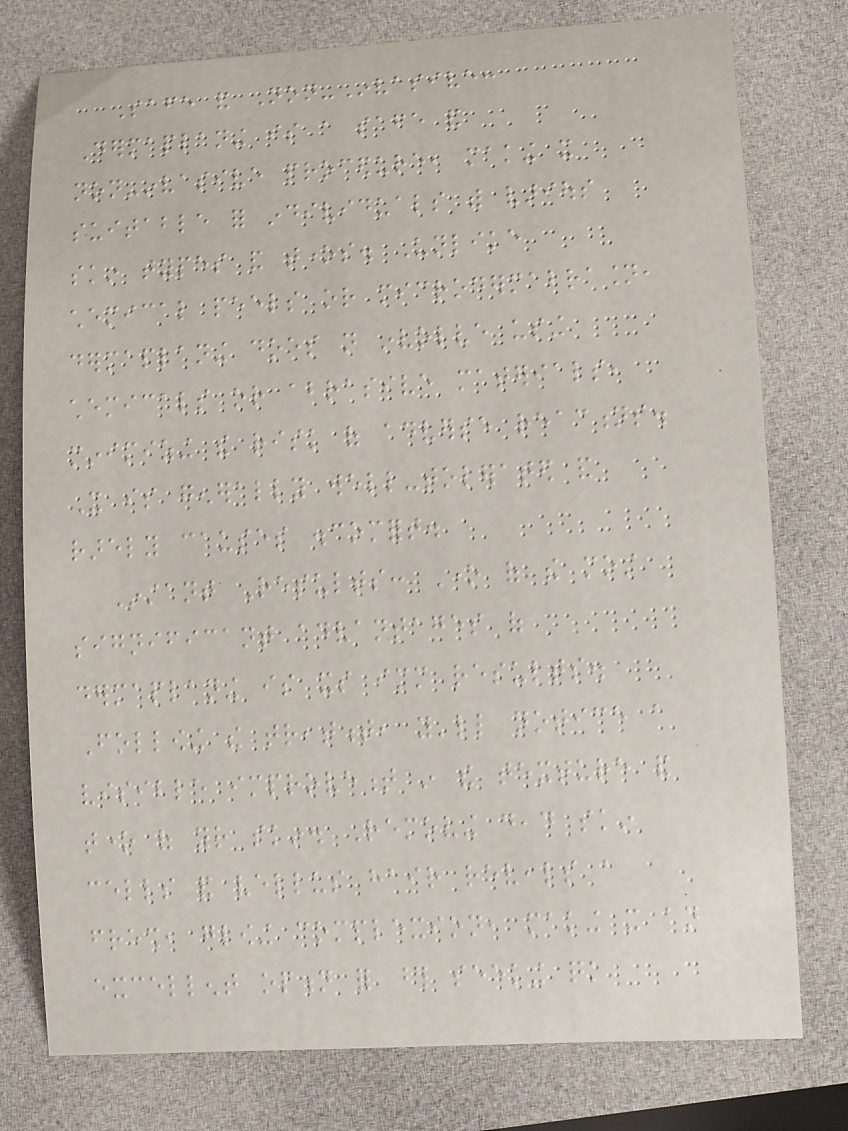Safe and Non-Invasive:
Dermaplaning is a safe and
non-invasive procedure, making it
suitable for individuals with various
skin types and tones. Unlike
chemical peels or microdermabrasion,
dermaplaning does not involve using
chemicals or abrasive materials,
minimizing the risk of adverse reactions.
It is generally well-tolerated and
rarely causes discomfort.
Instant Results: One of the most
significant advantages of
dermaplaning is its immediate results.
Following the treatment, you'll notice a
visible improvement in the texture and
tone of your skin. Removing dead skin
cells and vellus hair reveals a
fresh, glowing complexion, making it an
excellent option for those seeking quick
